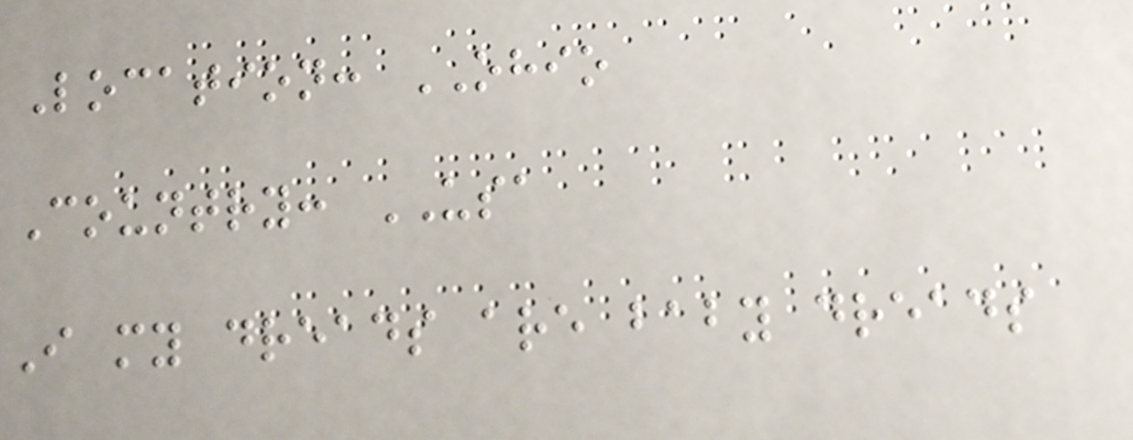Location: OHIO
Country: USA
I my dreads are baby dreads
